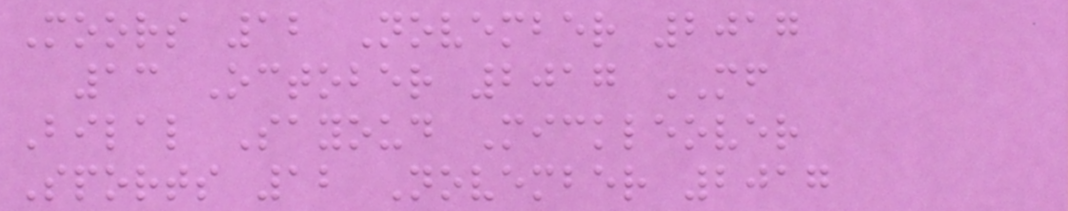Moors 12 November 2017
13 October 2017 MF
Bilal Sayoud Mickleover
Sports 12 November 2017
